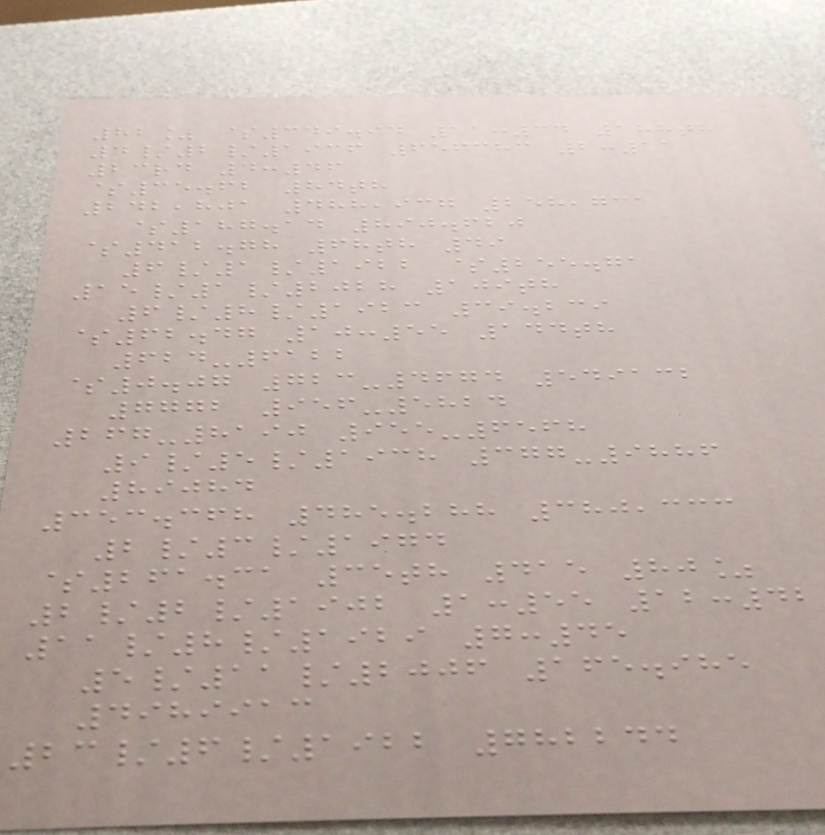82% $349.94 11:34 188th
4/2/1936 656383 2:11
23rd 4:46
$35.62 84th
242,801 488,937 258,731
$187.14 890.620
$412.78 68th 49
6/1/1922 $255.71
15/1/2028 109th
6/8/1923 39.239
$62.47 10:55 144th
624-6122
$0.07 723-4674 549132
7772 956-5824
267-8190 955-6568
9/5/1938 377-9886
89084
353.368 485.288 380,333
2/3/1974
$261.31 35th 415 80%
2/2/1902 1:55 12:42
11/8/1929 7:45
5/11/2006 165.985
4989913
23/6/1922 782244
